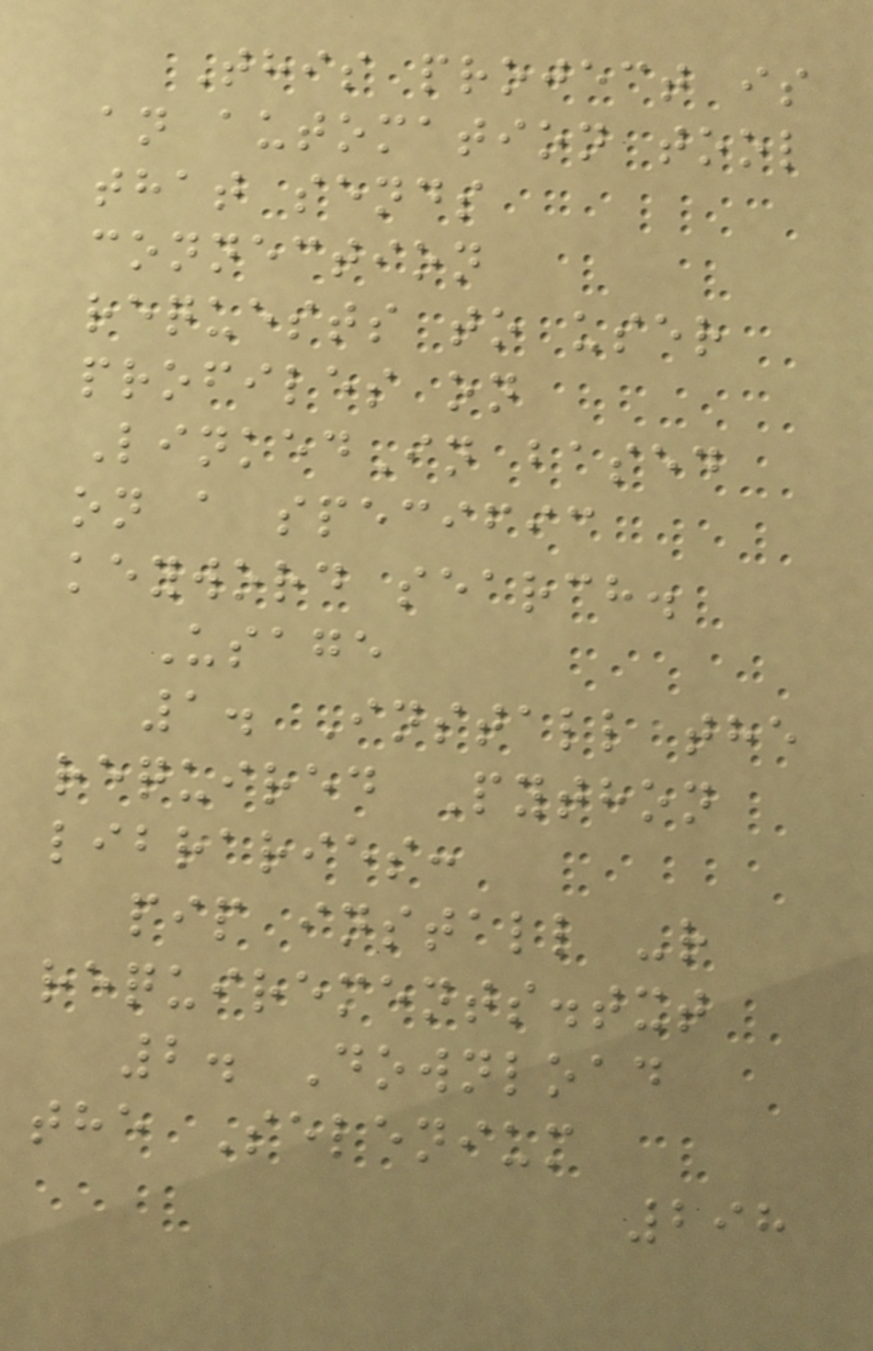This project is
an automation tool
that sends
connection
requests to user
profiles on
LinkedIn based
on a specific
keyword search.
Usage
1. Install the
required Python
libraries:
pip install -r
requirements.txt
2. Download
the Selenium
298
